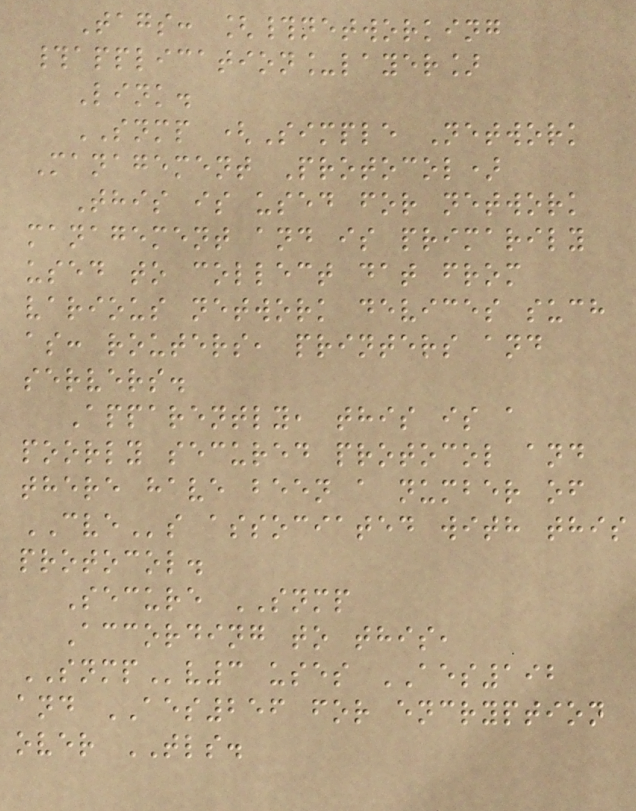Tags: [#networking
#application_layer]
Link.
SNMP (Simple Network
Management Protocol)
This is used for network
management and is primarily
used to collect dat from
various network devices such
as: routers, printers and
servers.
Apparently, this is a
poorly secured protocol and
there have been a number of
CVEs associated with this
protocol.
Secure SNMP
According to this,
SNMPv3 uses AES192
and AES256 for encryption
over TLS.
